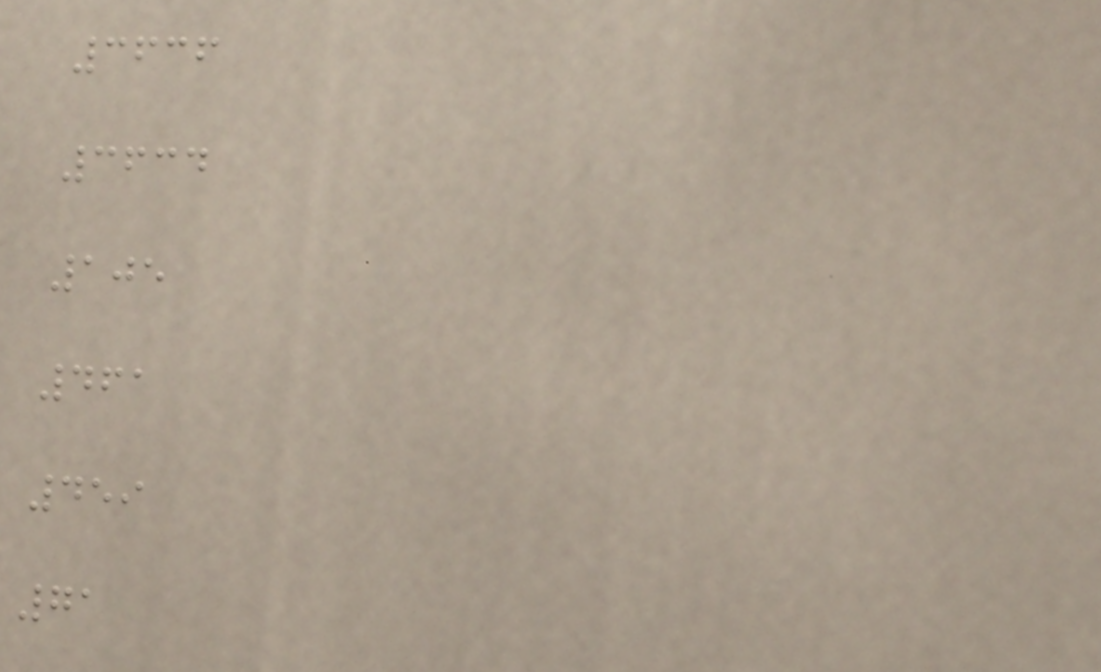3636
3634
105
461
459
71
